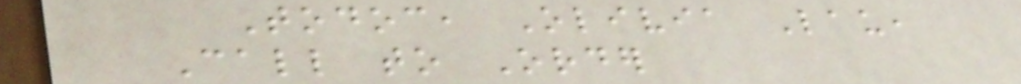Todoc, Olivia Lau,
Call to Order
